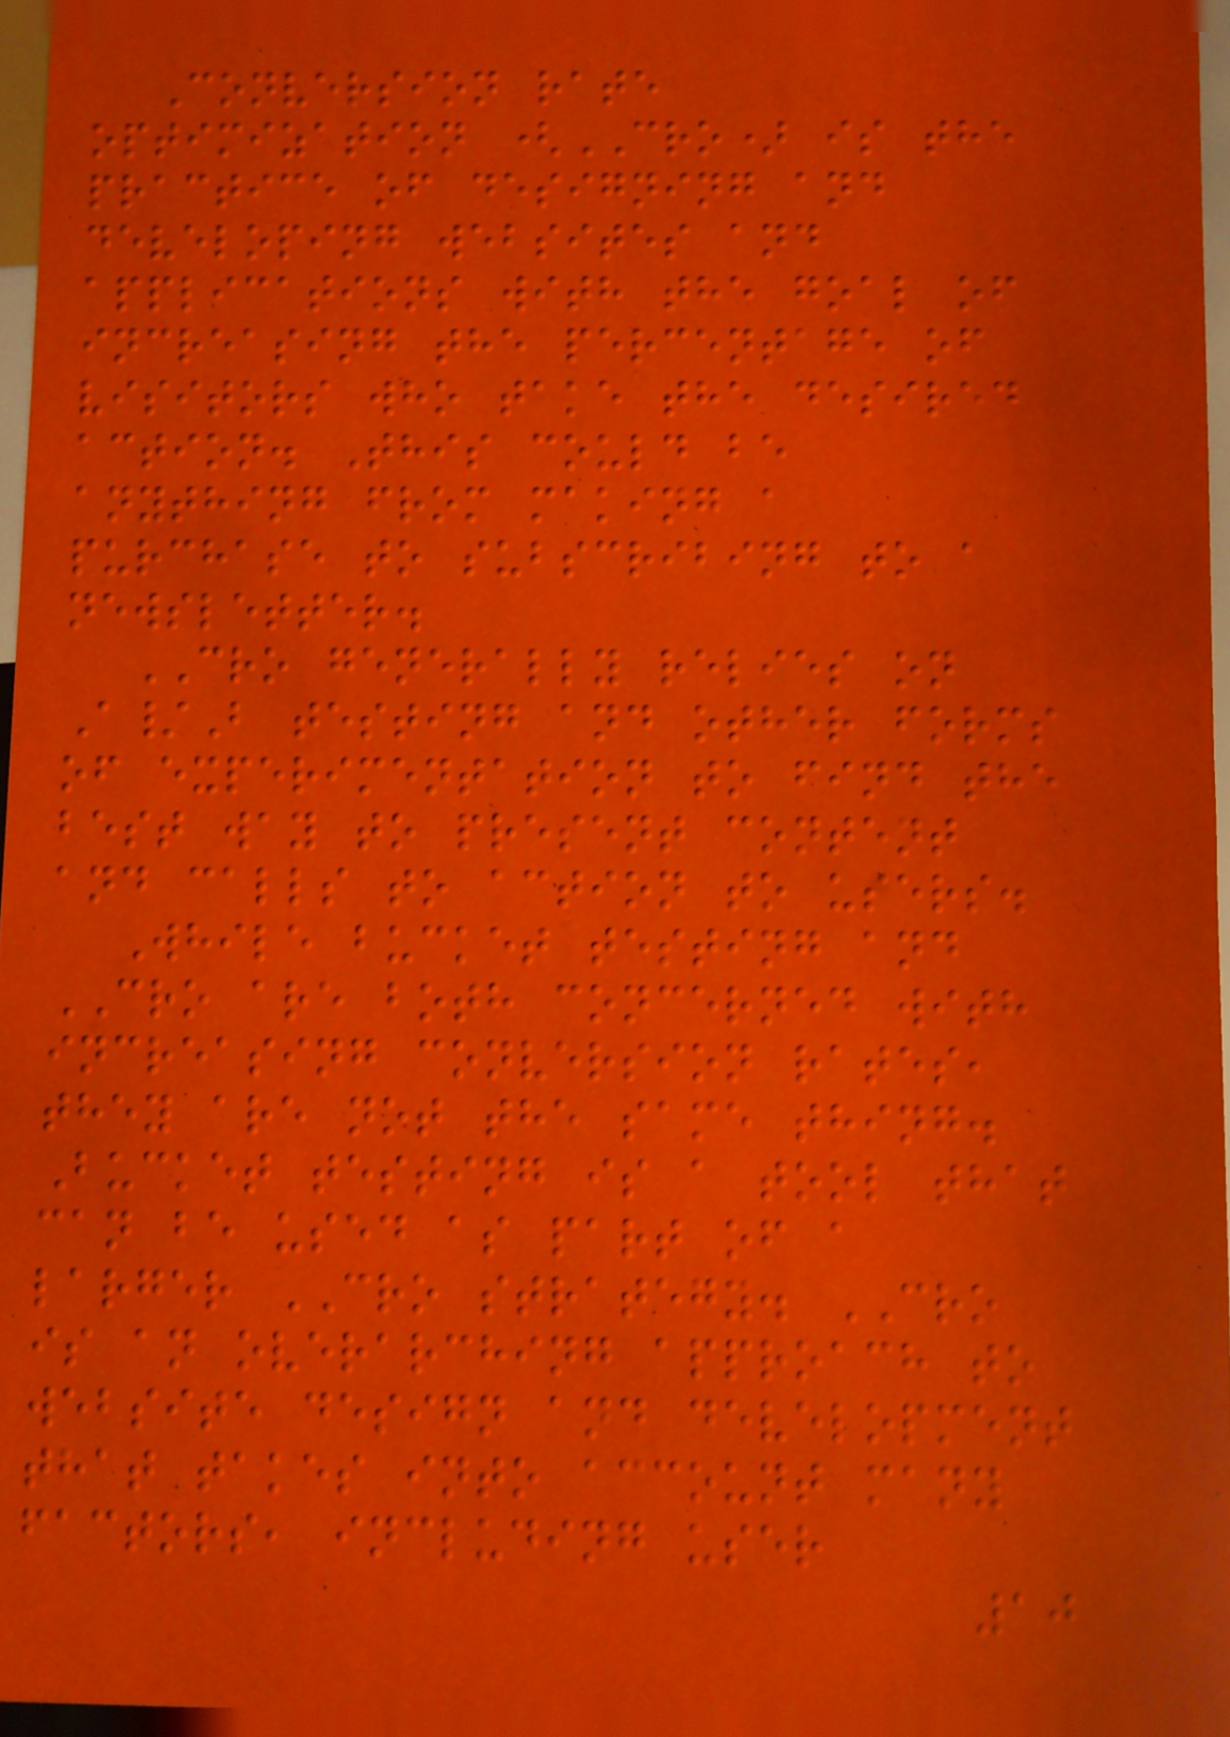Conversion rate
optimization (CRO) is the
practice of designing and
developing websites and
applications with the goal of
increasing the percentage of
visitors who take the desired
action. This could be
anything from making a
purchase to subscribing to a
newsletter.
CRO generally relies on
A/B testing and other forms
of experimentation to find the
best way to present content
and calls to action to users.
While bucket testing and
CRO are both concerned with
increasing conversion rates,
they are not the same thing.
Bucket testing is a tool that
can be used as part of a
larger CRO strategy. CRO
is an overarching approach to
website design and development
that takes into account many
factors, including user
10
